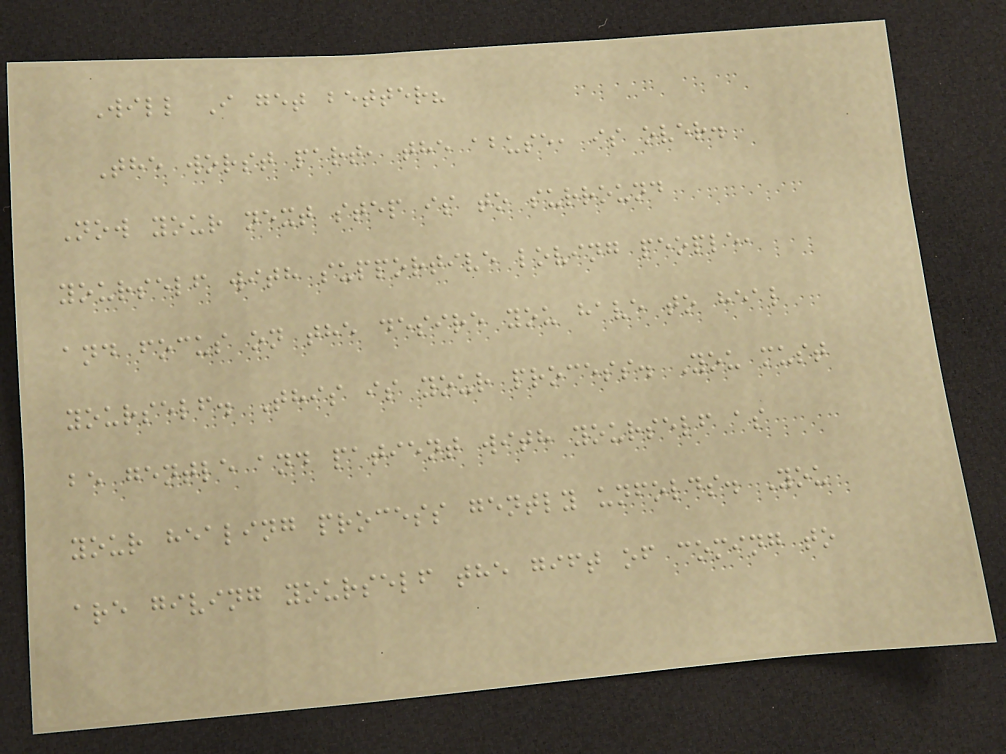Will I get better?
The worst part, the abuse, is over.
Now your next step is to surround
yourself with supportive loving people,
and focus on the desire you have to heal
yourself. This is your process. You must
be gentle and patient with yourself as
your healing process gently unfolds. You
are giving yourself the gift of coming to
